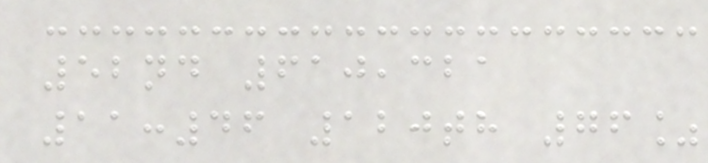52nd 610,321
11:46 120th 76%
